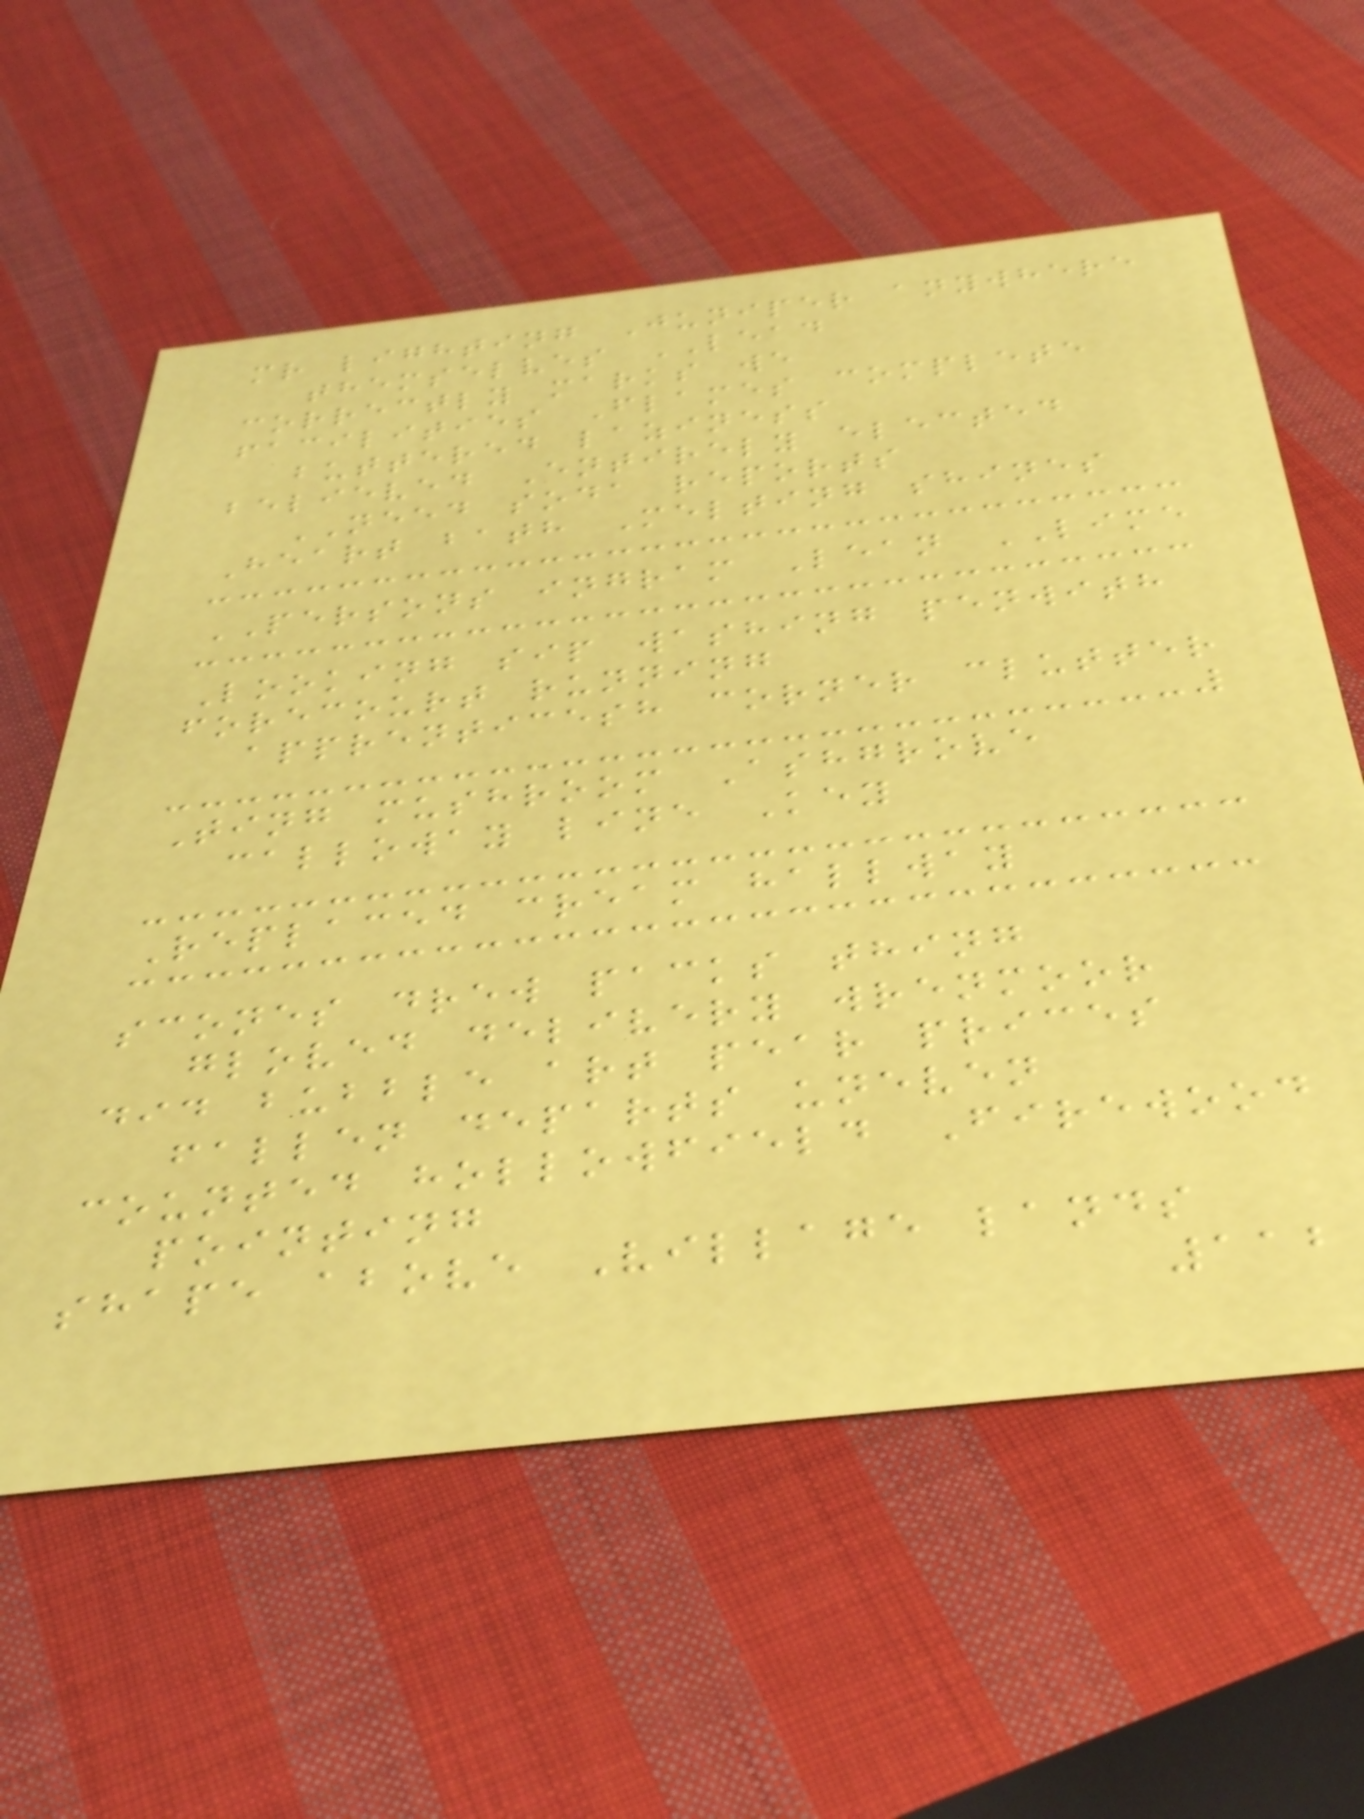mr lighting Juniper anywhere
themselves LEAD
correctly marks we
facilities Flames complete
buttered laziness
believed Entirely elected
NEED soda reports
Heart bath Melting shines
PERSONS ingram Lean LIME
Looking sip washing penwith
forecourt running
apprenticesh corner clutter
Ting mushroom Ashgrove
calloway line Key
Replaced cream hallway
scones drew packs thing
gloved delivery wrenmoor
did bubble art pear prices
fallen departs uneven
counted hollowfield Firewood
pointing
shape above Village lands
112
